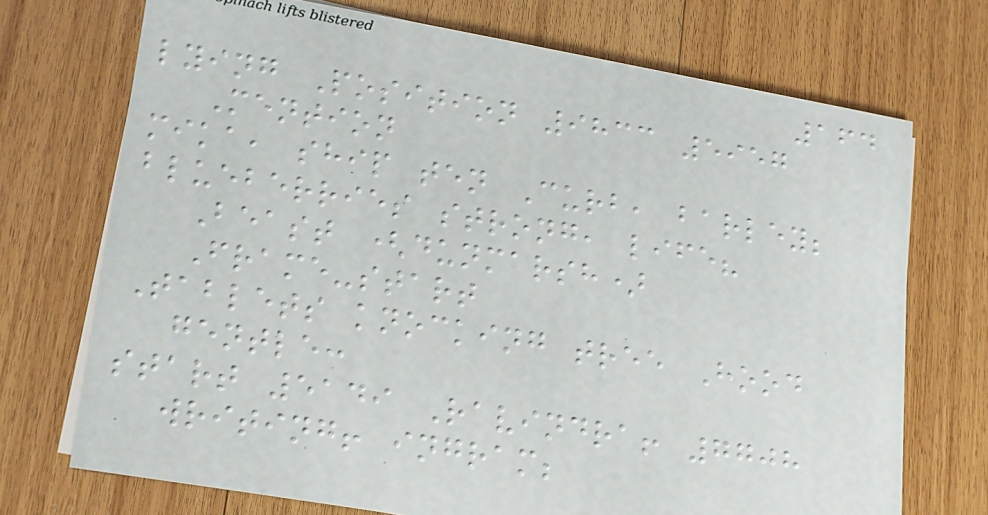164
lying Position 9833 5957
Mention
mika, ship ten Curb, barley;
blueberries strong, life?
Beast (dunmarsh)
Frame-start
Tablets knocking tree Hood
gentle:
start 5149 Ravindra! 7708
writing! ingram;
